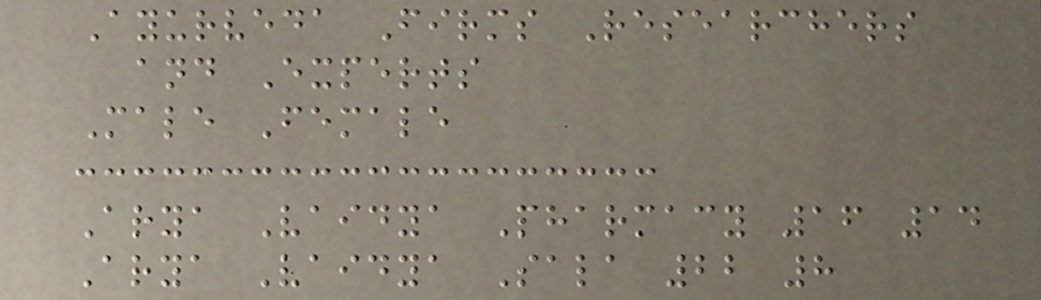Ayurveda Firms Researchers
and Experts
Male Female
Arya Vaidya Pharmacy 16 14
Arya Vaidya Sala 22 8
